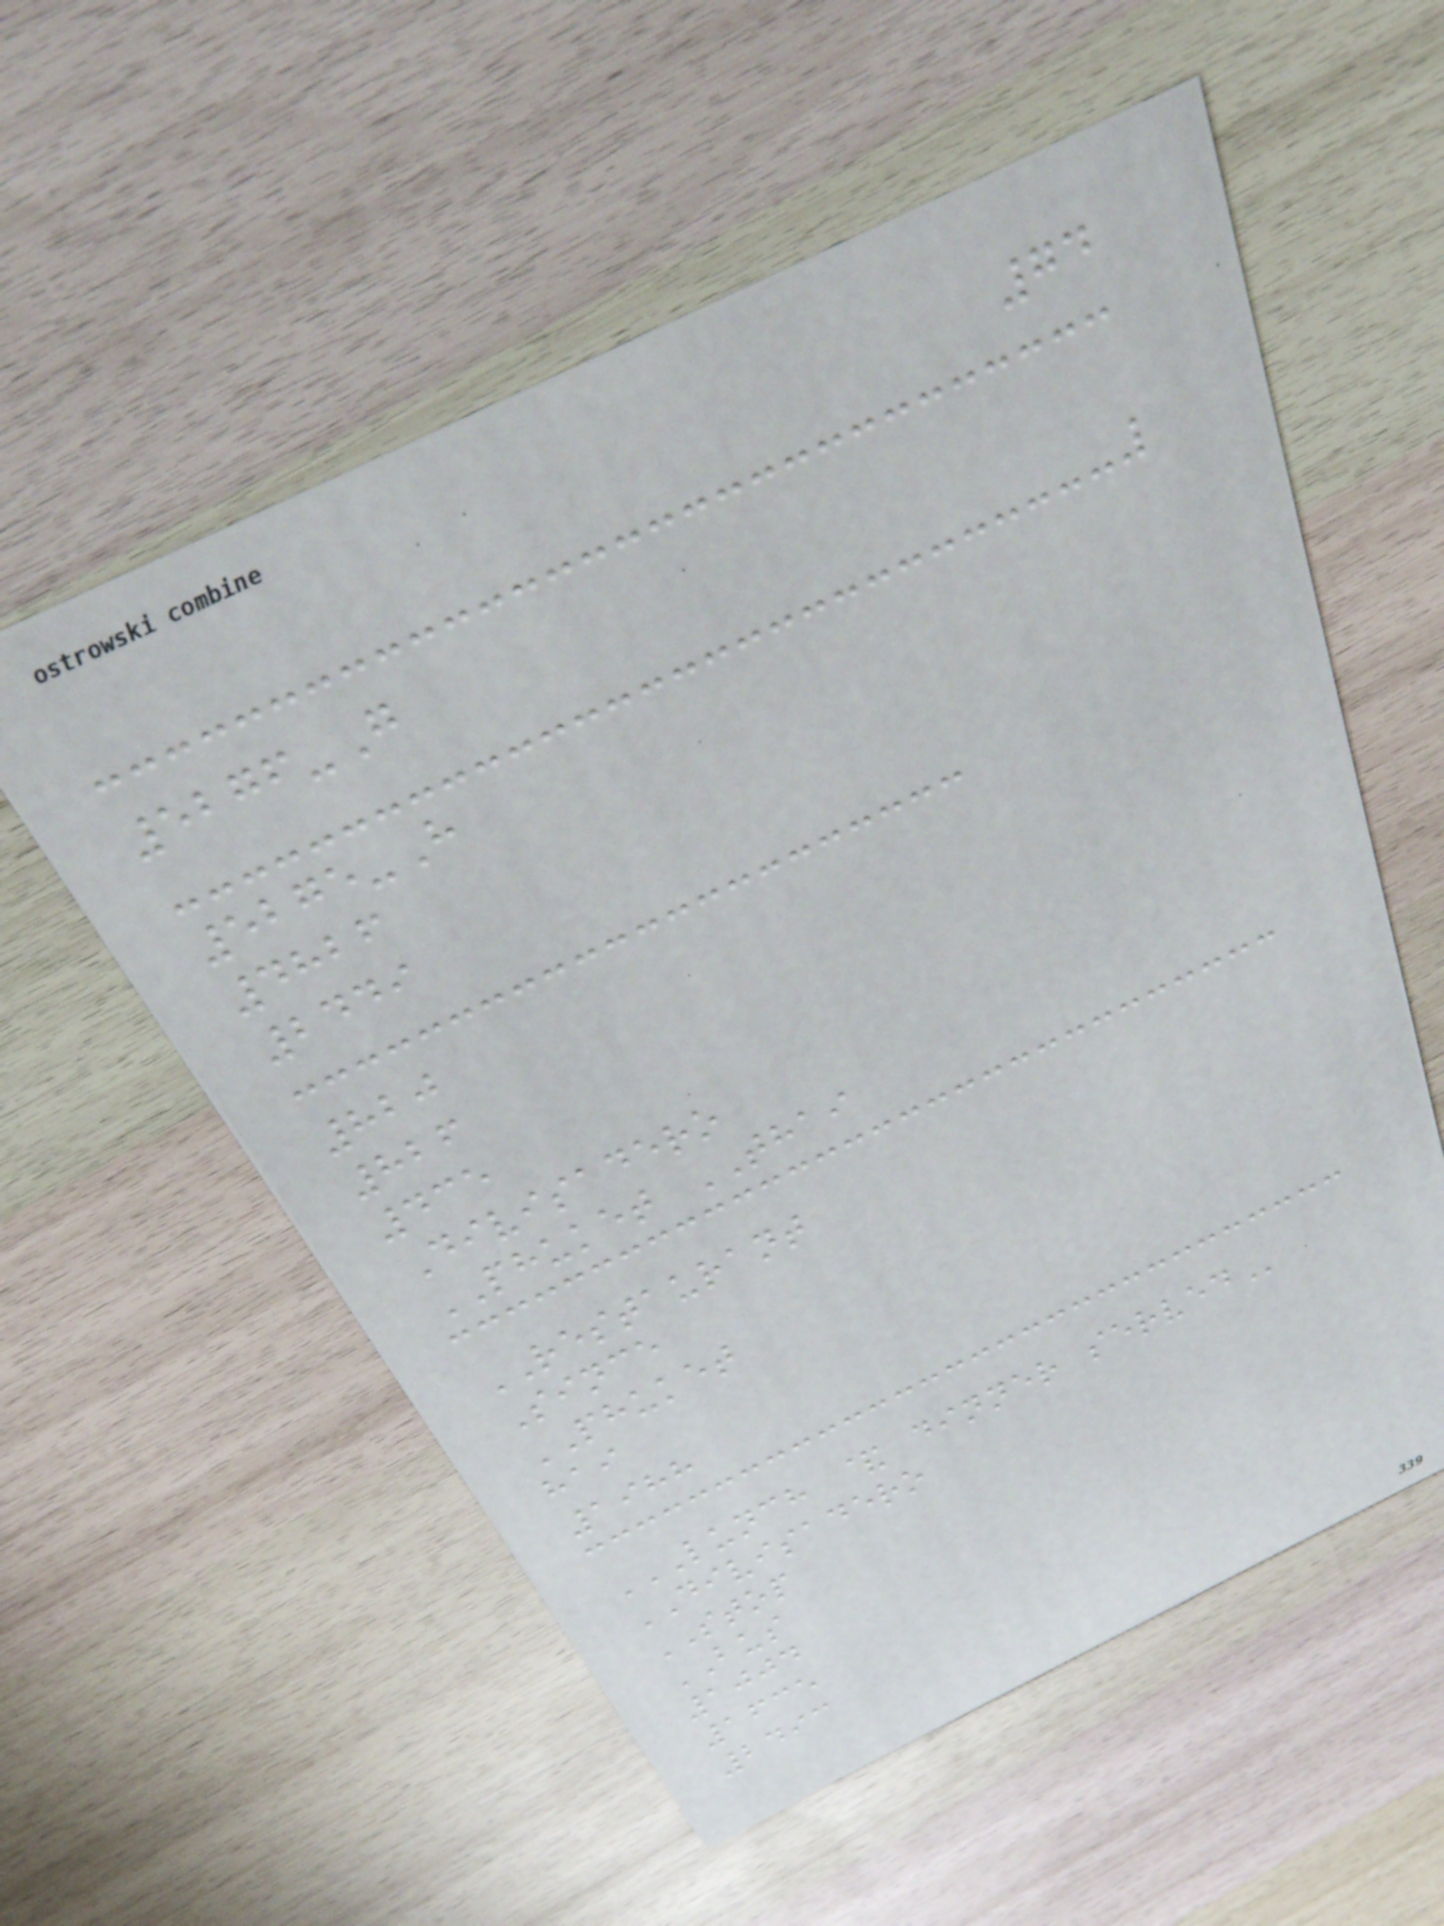74
5276-G
5275-H
4826
2449
820
826
435
Divisadero
PHUKET THAI
RESTAURANT
Since
PHUKET
hai
1988
LUNCH & DINNER SERVED
DIVISADERO
STOP
BUS
1004
1635
2493
